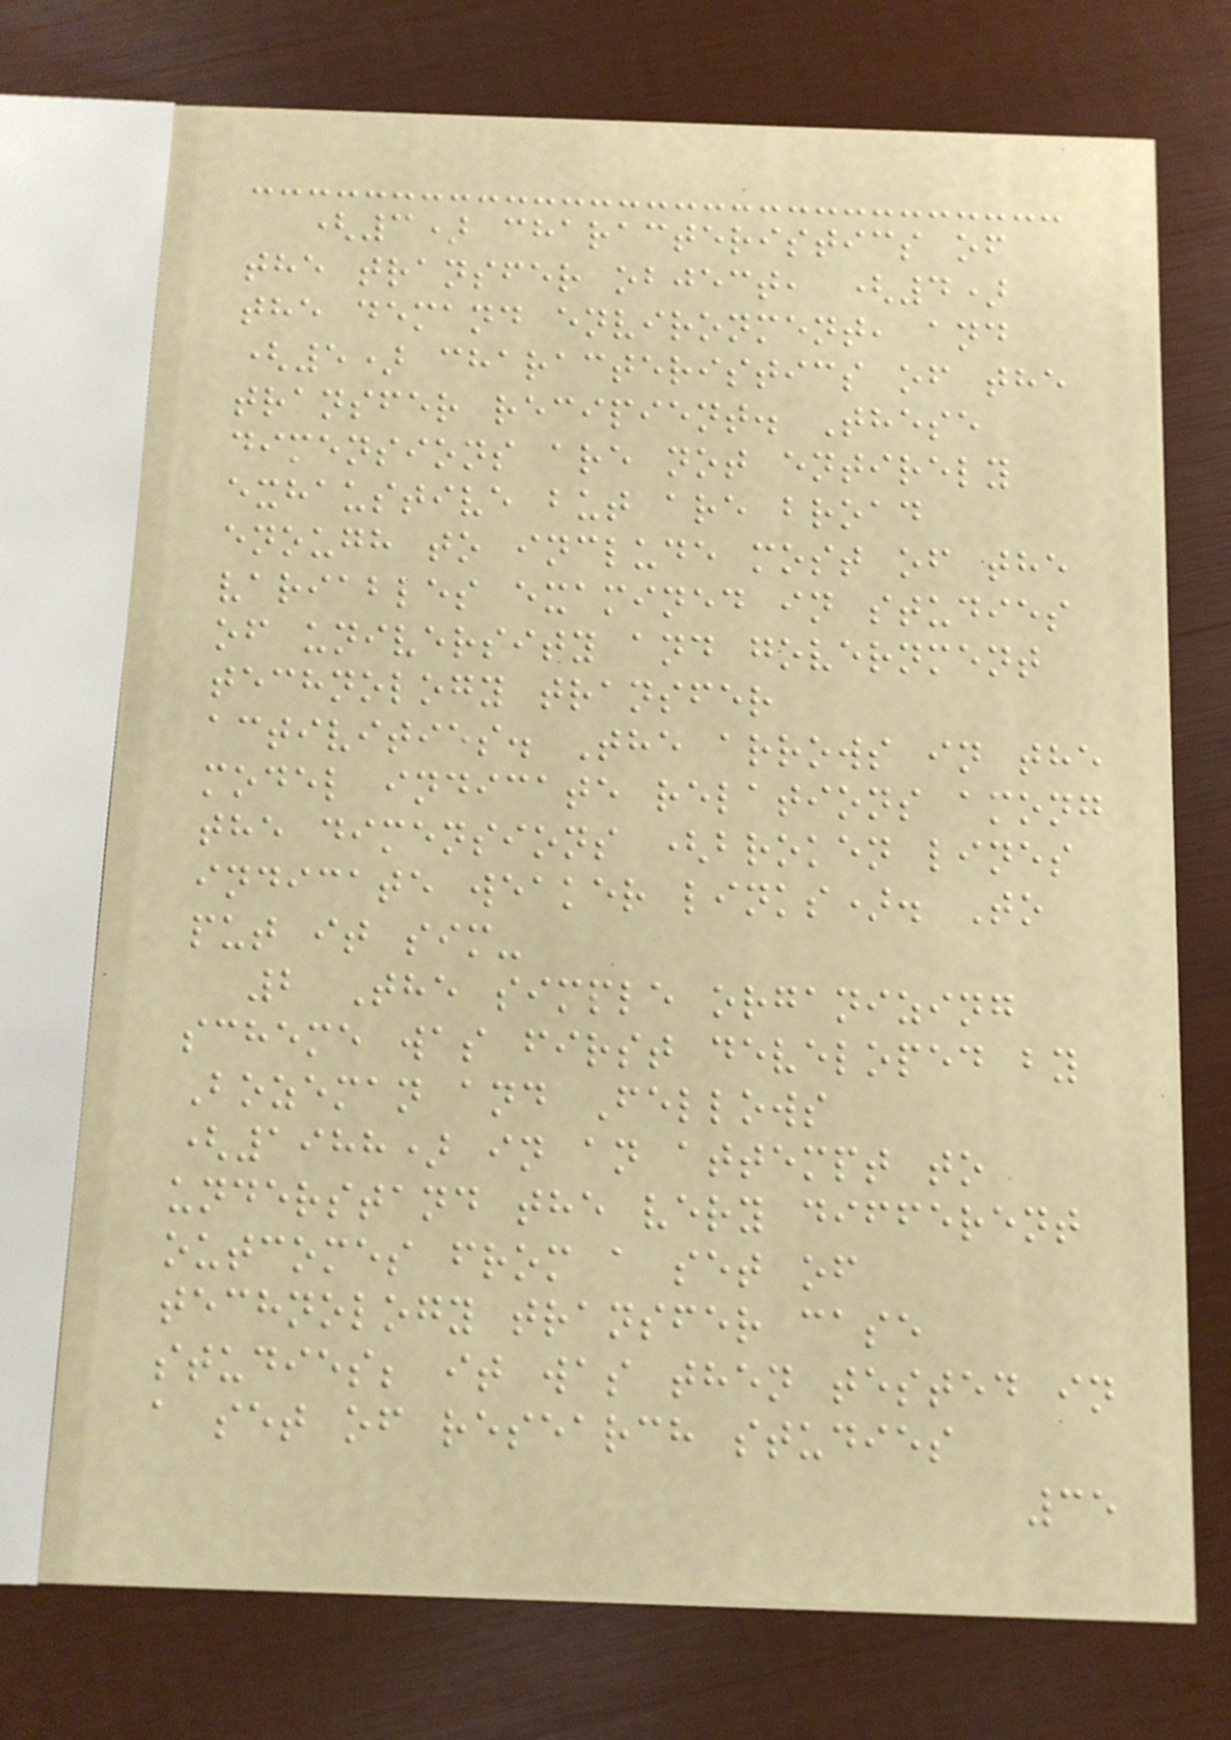(3) characteristics of
the transfer object, (4)
the demand environment, and
(5) characteristics of the
transfer recipient. These
dimensions are not entirely
exhaustive but are broad
enough to include most of the
variables examined in studies
of university and government
technology transfer
activities. The arrows in the
model indicate relations among
the dimensions (broken lines
indicate weaker links). To
put it sim-
2 The simple organizing
scheme was first developed by
Bozeman and Fellows
(1988) in an attempt to
understand the very different
outcomes from a set of
technology transfer case
studies; it was then tested in
a set of research studies
35
